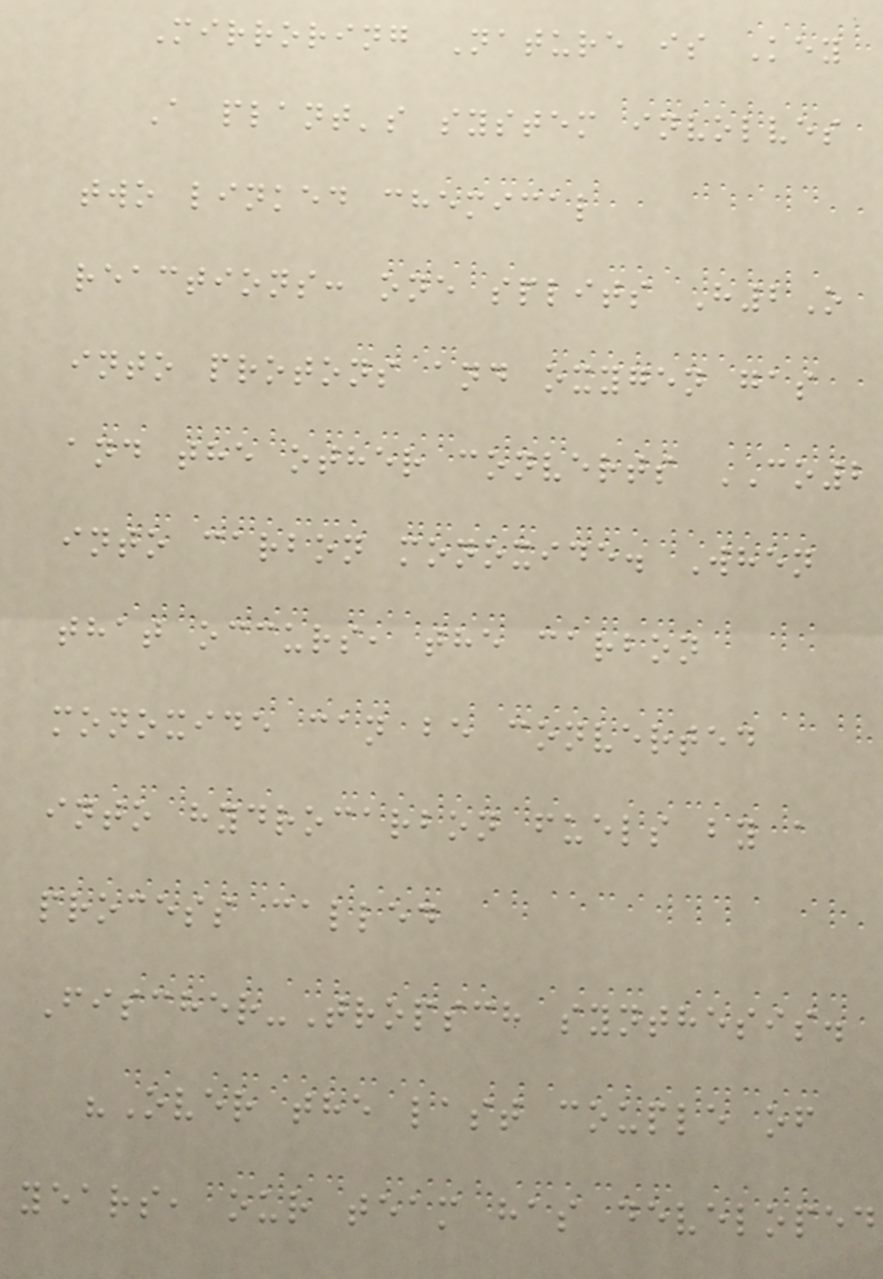Mirroring Nature is Key
A plant's system involves
two linked chemical
reactions: one splits H2O
into protons and oxygen gas
and the other converts CO2
into carbon monoxide. When
that occurs, the carbon
monoxide can be converted
into hydrocarbon fuels by a
process called
Fischer-Tropsch synthesis.
"Over the last couple of
years, our team has developed
